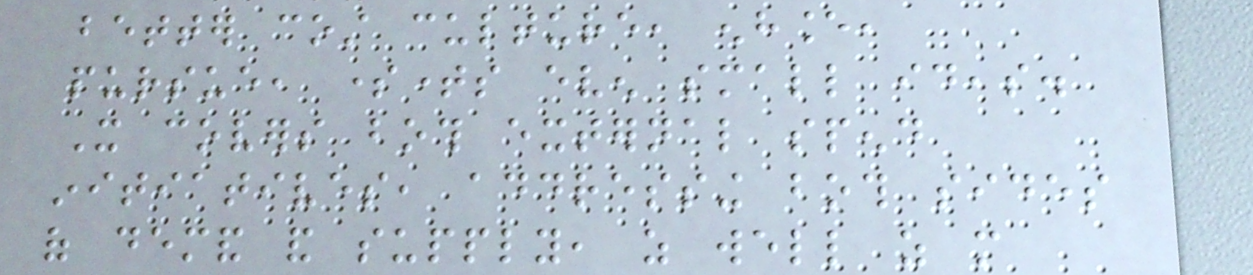better cost culture, enhance,
pursue, sometimes even small ideas.
It covers both external spend
initiatives, addressing both sides
of demand and supply, as well as more
